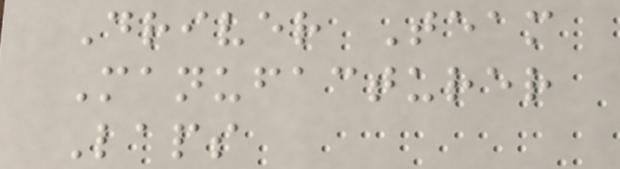Driver Team
Manufacturer
Laps
